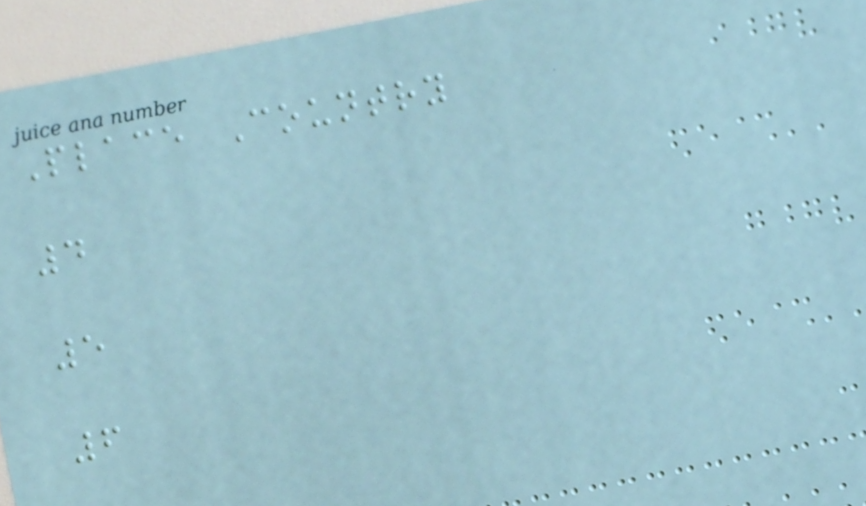Place Country
4
5
6
